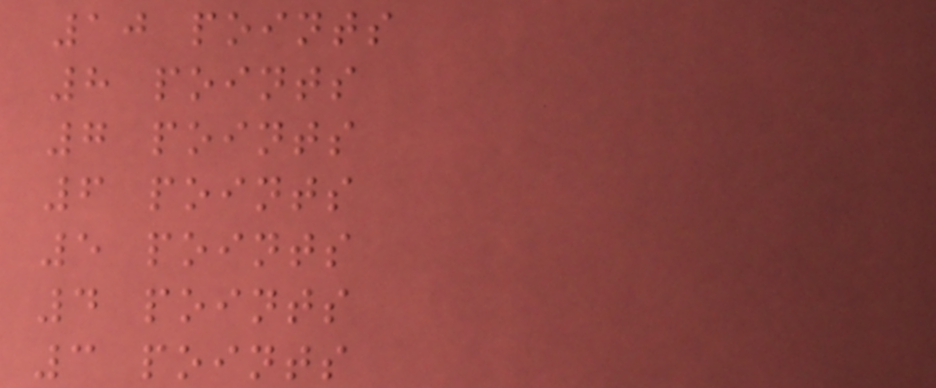10 points
8 points
7 points
6 points
5 points
4 points
3 points
